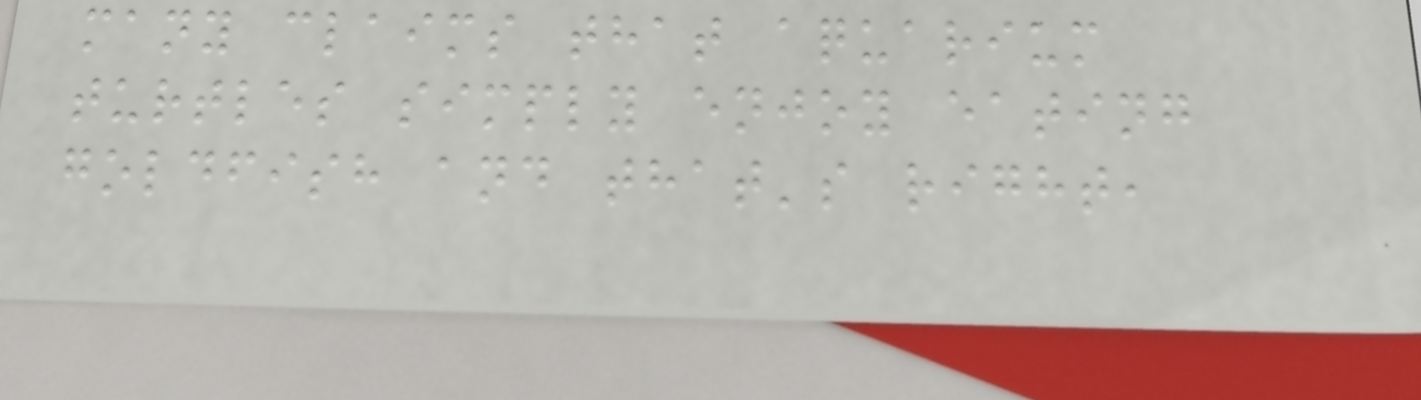many claims that aquarium
turtles simply enjoy eating
goldfish and that's right,
